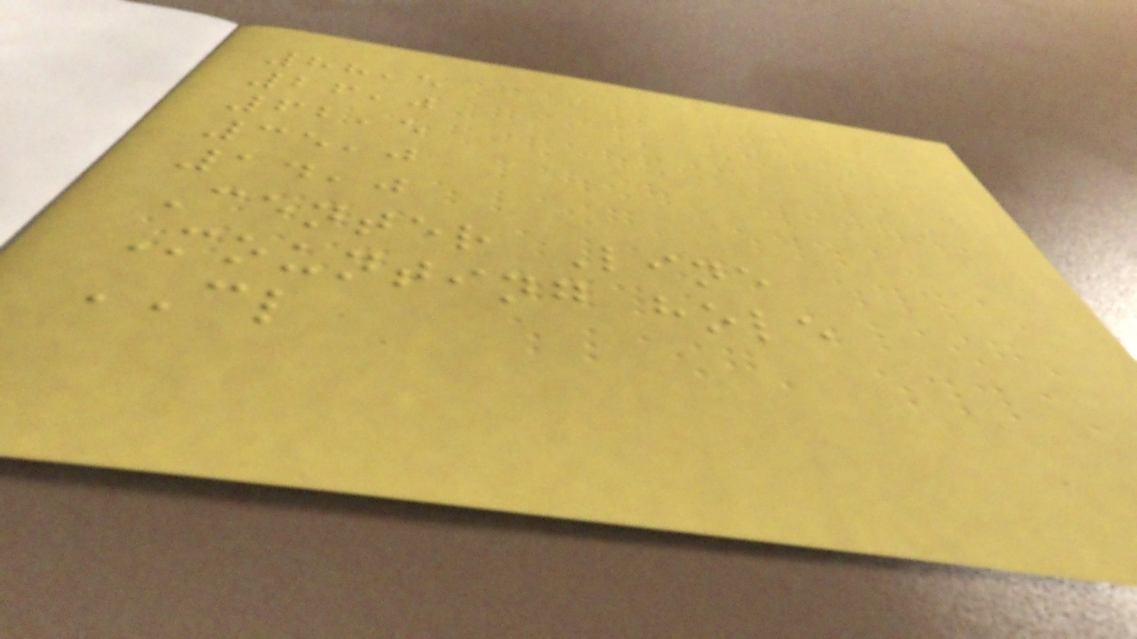88,5
26,0
62,5
35,0
14,0
Center Line
Mounting hole
CL
